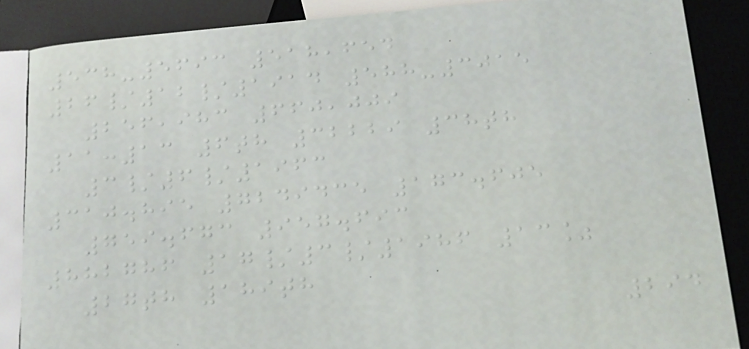538-5693 518,654
26/12/1914 588-3015
256,983 660,009
11:13 6th 32229 38th
3/6/1963
310.895 7249435 173.605
759.673 957.693
882786 17/3/1986 13%
27th 189th
294
